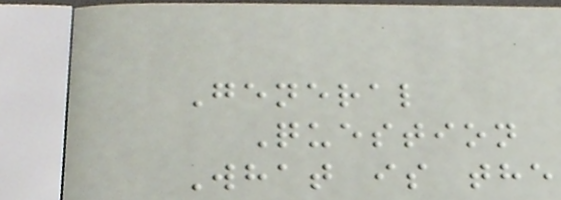General
Question
What is the
